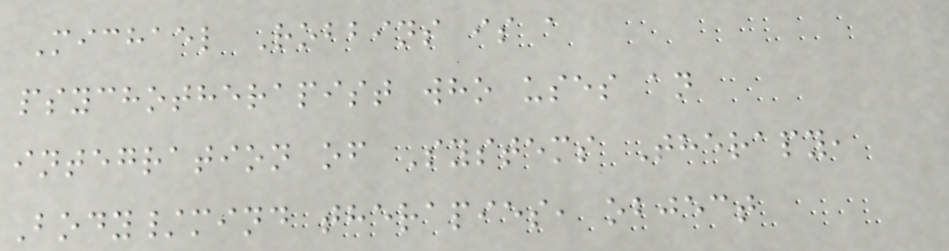Michael Robbins is a
psychotherapist who uses an
integration of Systems Therapy,
Body/mind therapies, object
